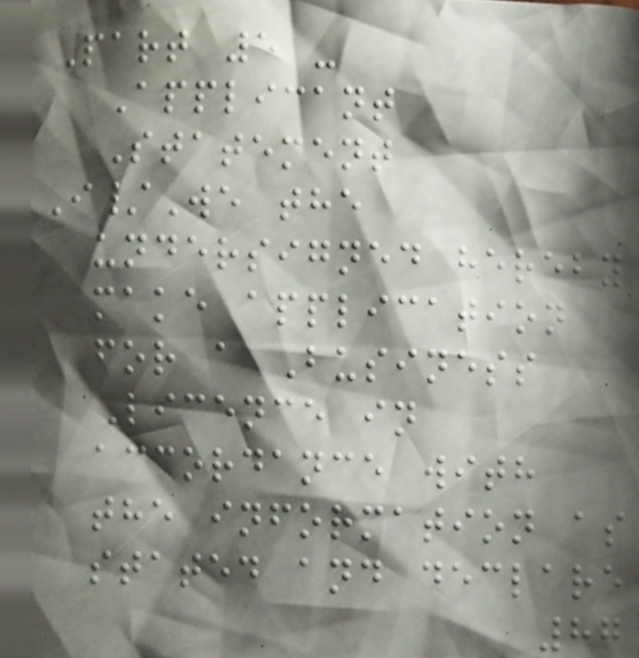Part 5 -
Applicant
Statement
I/We the
undersigned hereby
make application
for a Business
Licence in
accordance with
the information as
stated and declare
87
